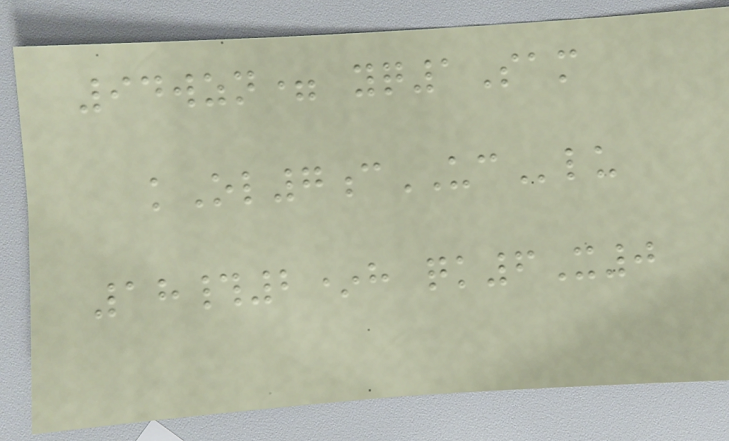94wzn= yq1Sam
kOl7cUClu
18#2*h qk6X0
